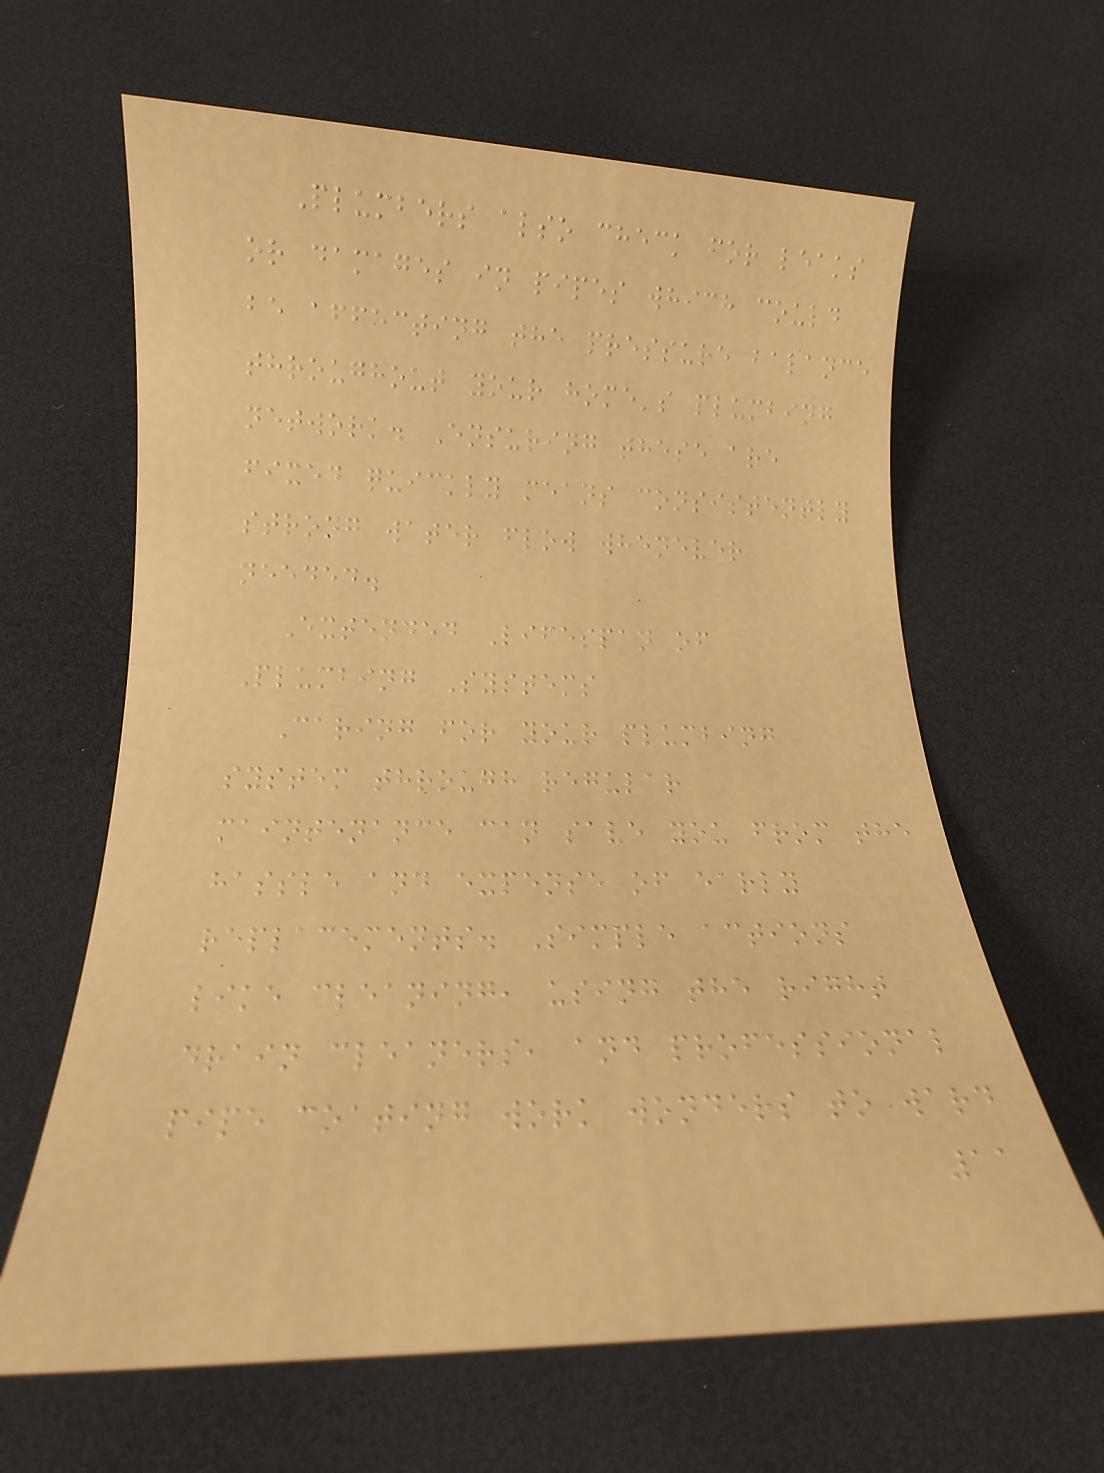Plumbers also check for leaks
or damages in pipes which could
be affecting the pressure balance
throughout your home's plumbing
network. Ensuring these are
fixed quickly means consistently
strong water flow whenever
needed.
Extended Lifespan of
Plumbing Systems
Caring for your plumbing
system through regular
maintenance can save you from the
hassle and expense of early
replacements. Simple actions
like cleaning, using the right
drain cleaners, and professional
pipe coating work wonders to ward
11
